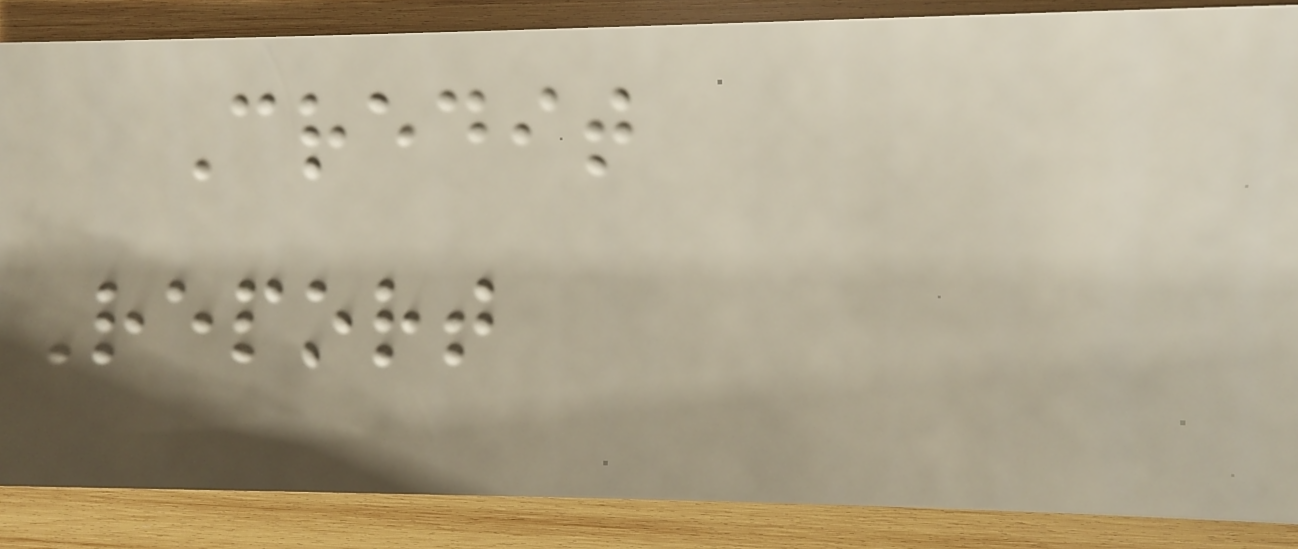Credit
Report
